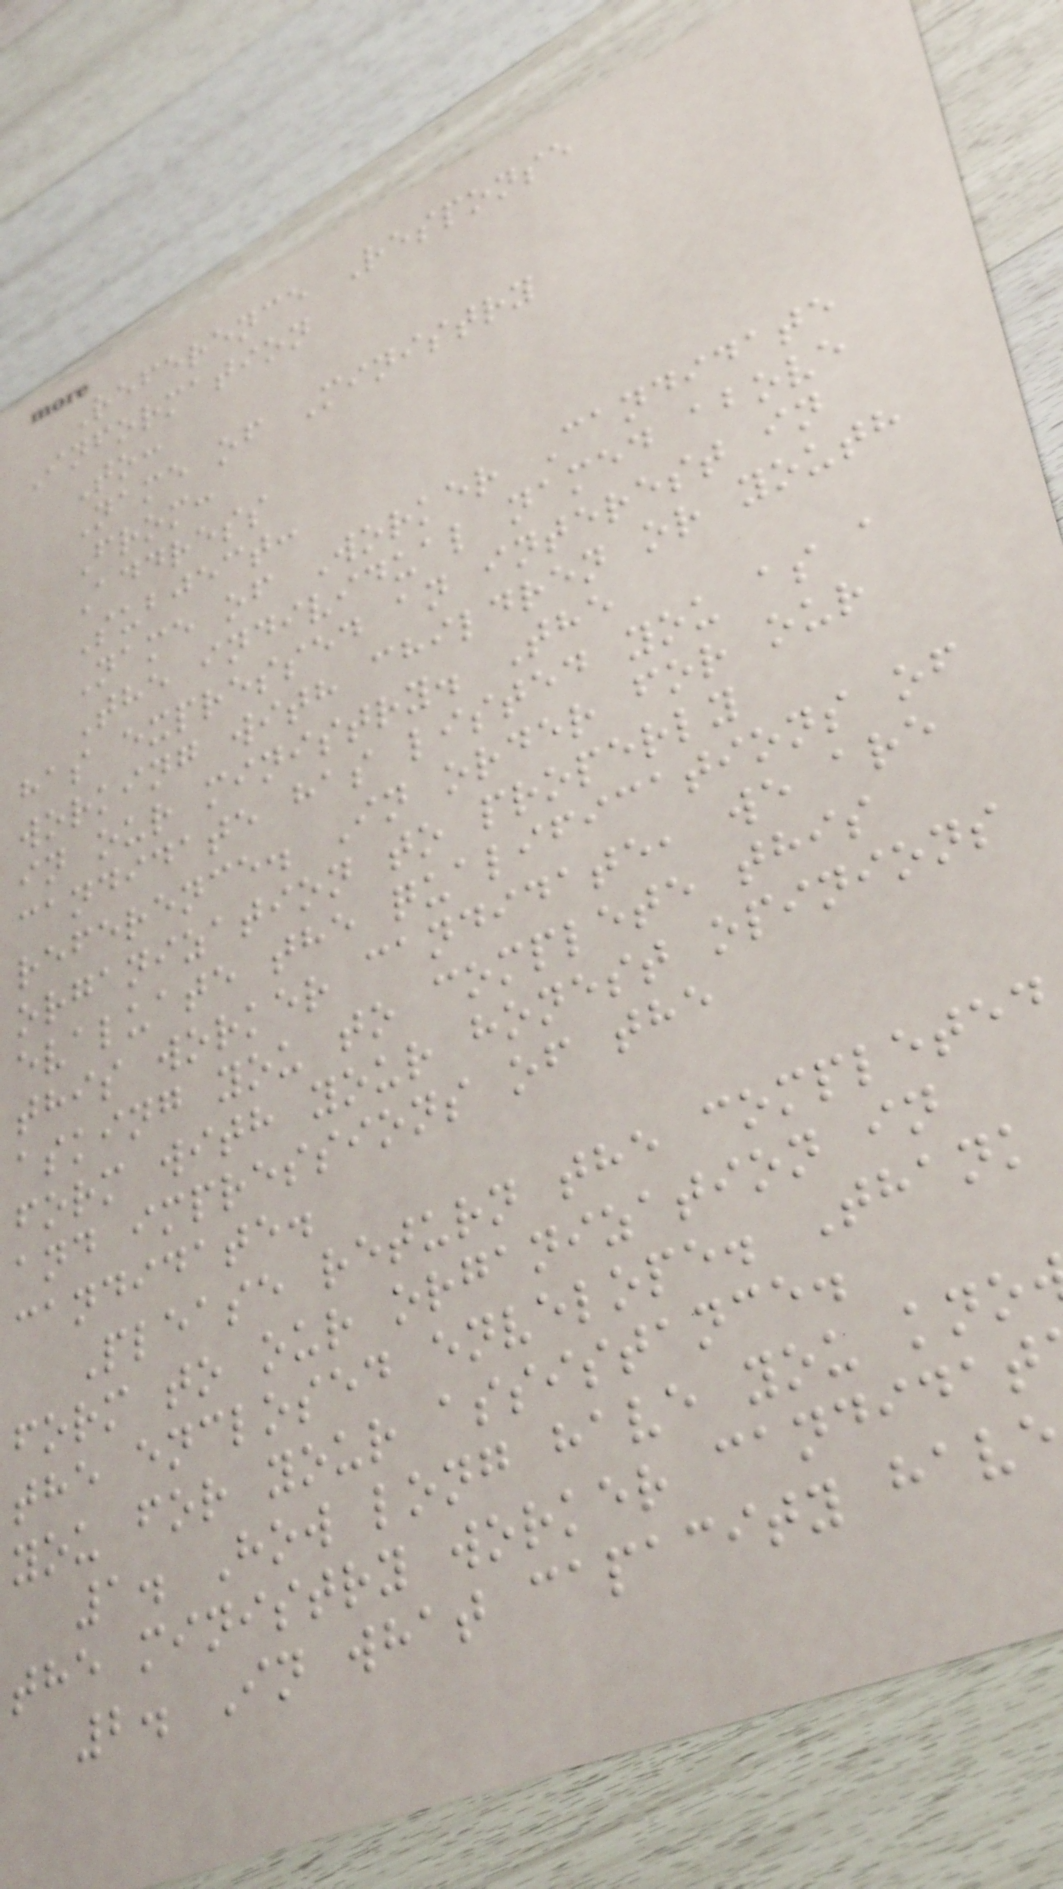Reference Response
Information
To:
Name of Ministry
From:
Address
Subject:
Name of Worker Candidate
The individual named above
has expressed an interest in
working with children or youth
in our ministry. The
candidate has listed you as a
reference. In order for our
organization to properly
evaluate the qualifications of
this worker candidate, we are
asking you to complete this
form with your honest opinions
and impressions of the
candidate.
Please return the completed
form to our organization in
the enclosed envelope. Thank
you for your assistance.
1. How long have you kno
the ministry worker candidat
2. In what capacity have
